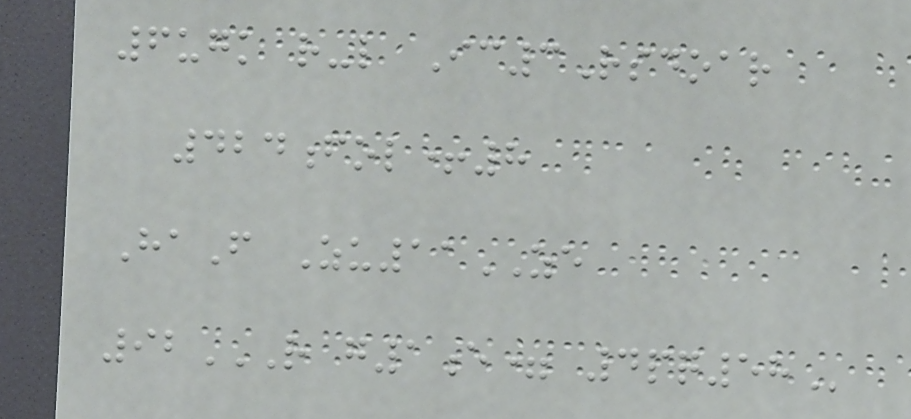6ugk r-l Ic3Rsdoar
424fol+8
HaF Zu11ZE
92R G1E= 4PQ58
